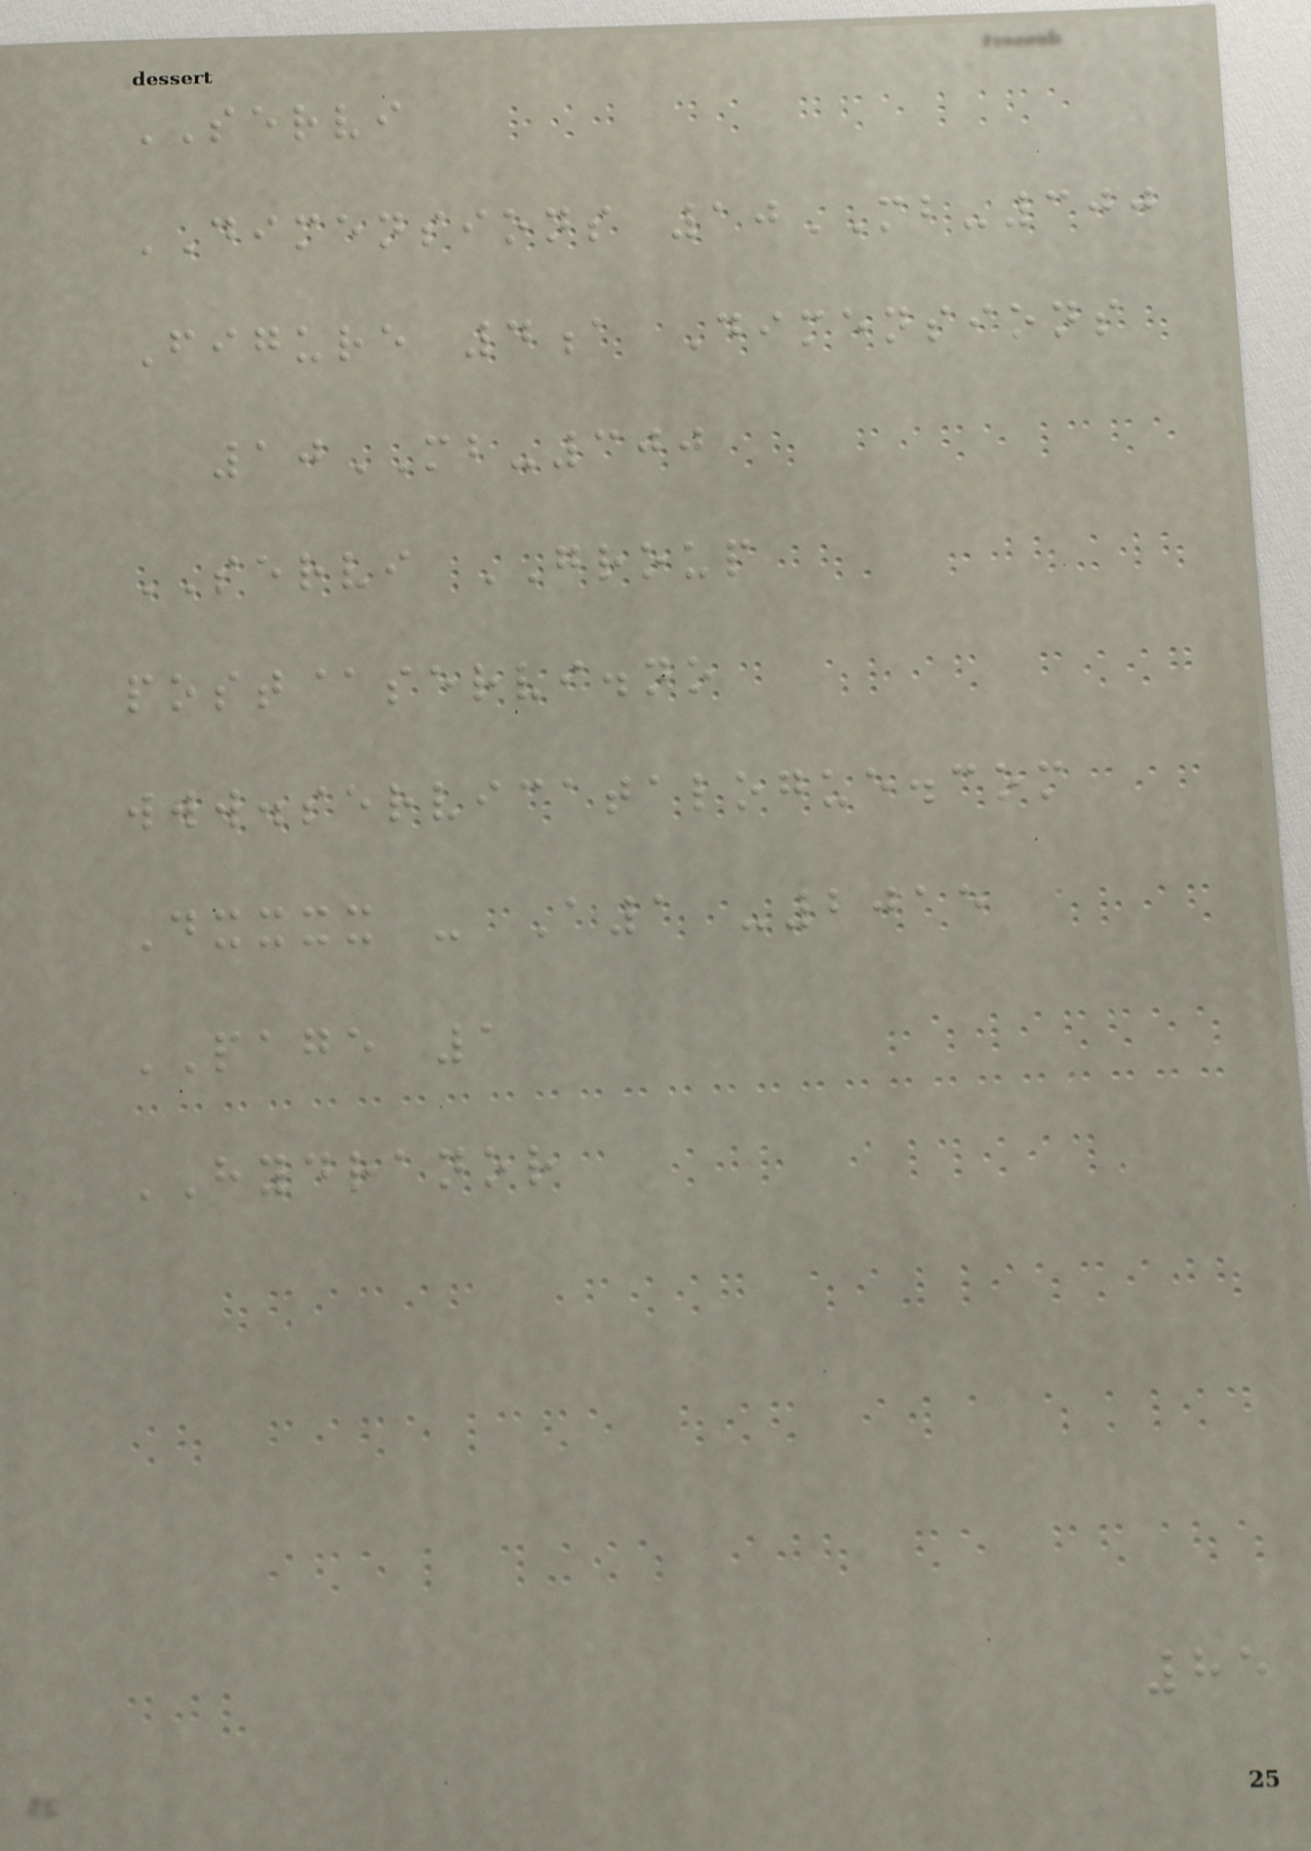SERVI
DIMENSIONS 10MB-300
Figure 4a Dimensions
10MB-300
SERVI GROUP
post@servi.no
www.servicatalogue.com
Dxxxx - A1 -2015
PAGE 1
HYDRANOR
85
